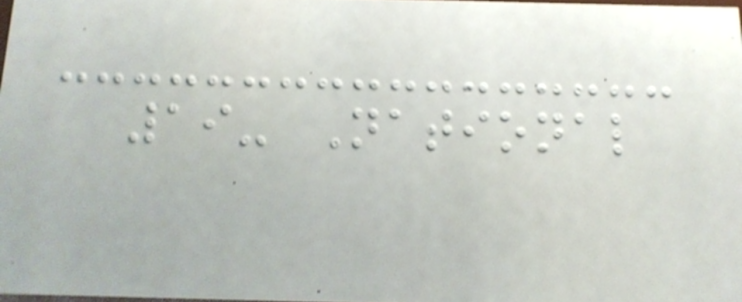19- National
